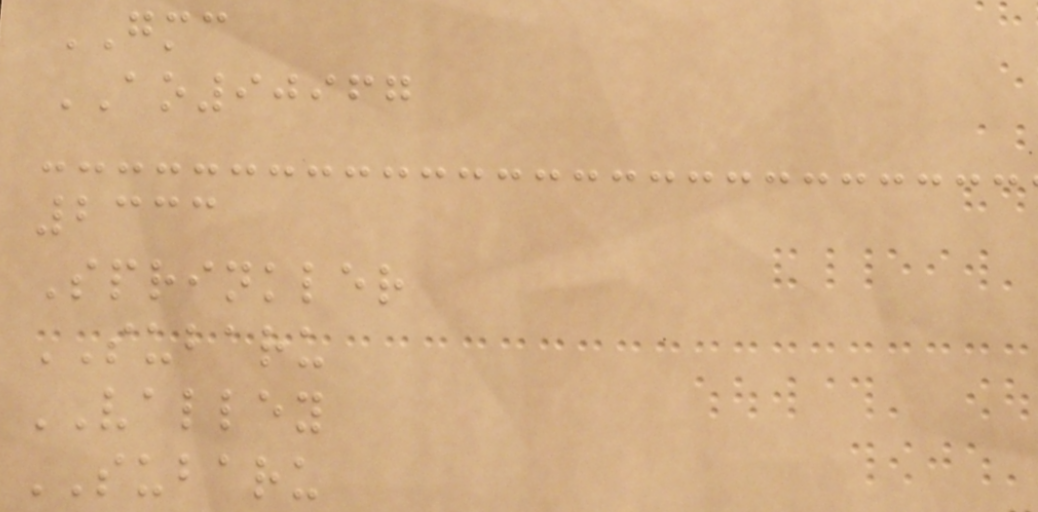GMC
AO90967
2333
Sprinkler
SUBARU
VALLEY
SUBARU
